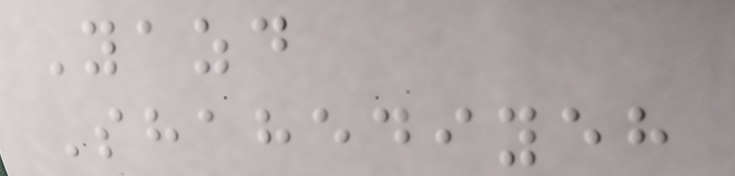Yazd
Shahediyeh
